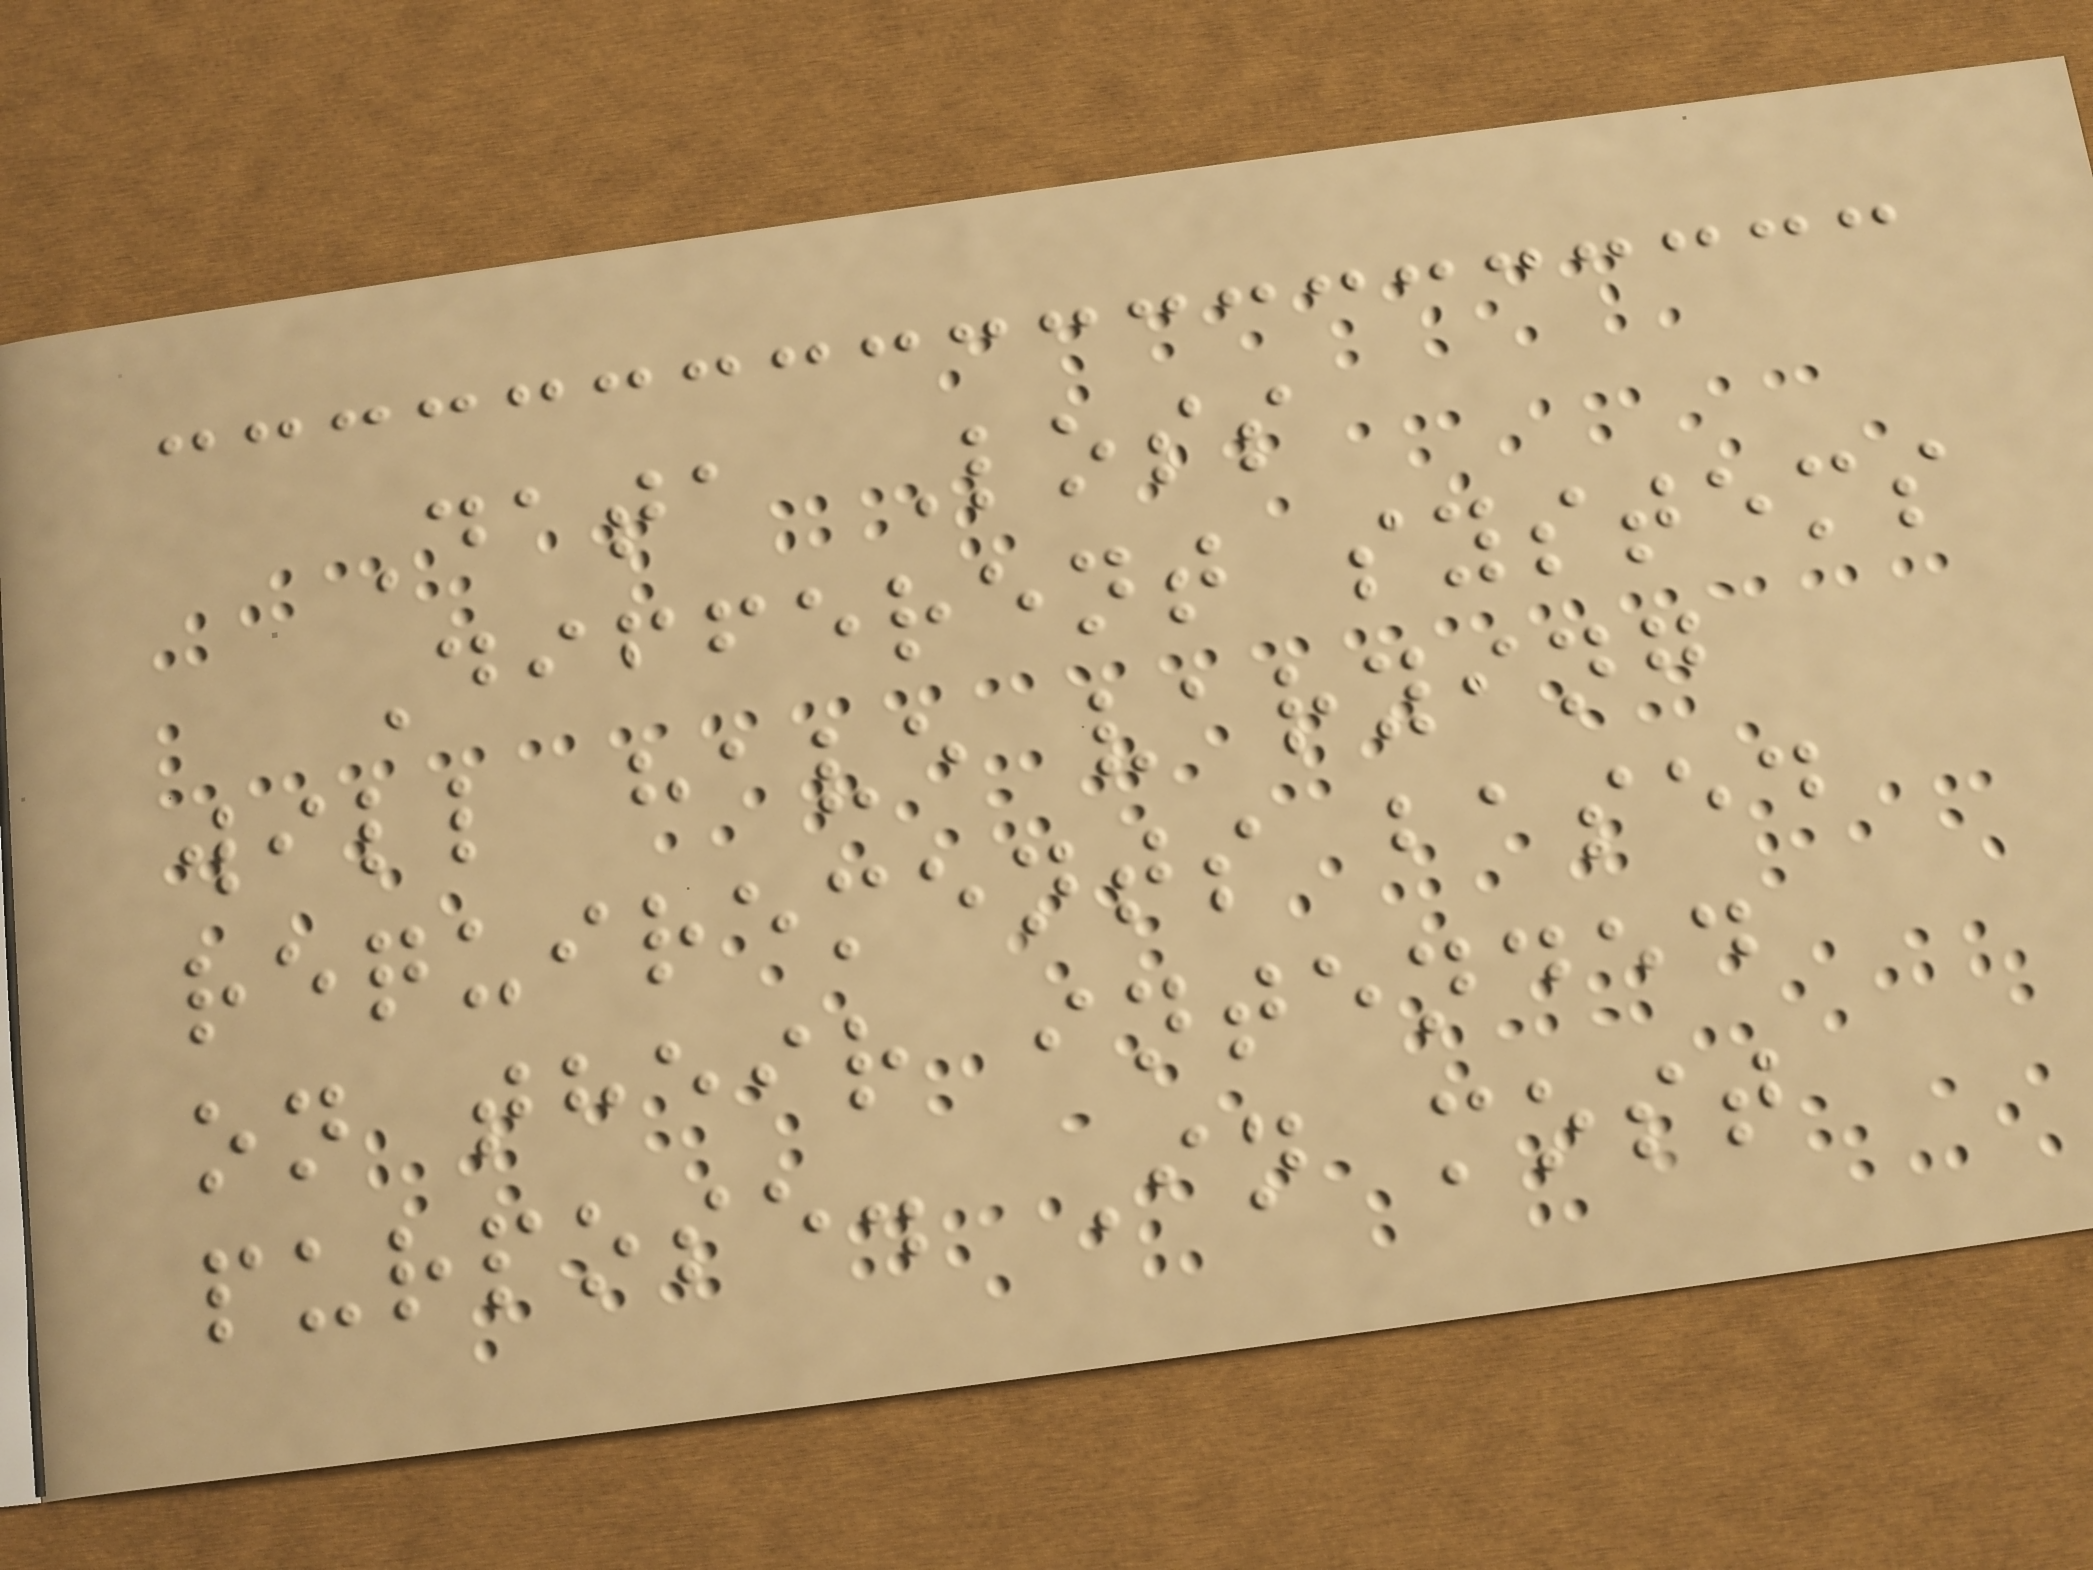Data Loss
Different systems
will have varying
requirements based
on their intended
purpose. In most
